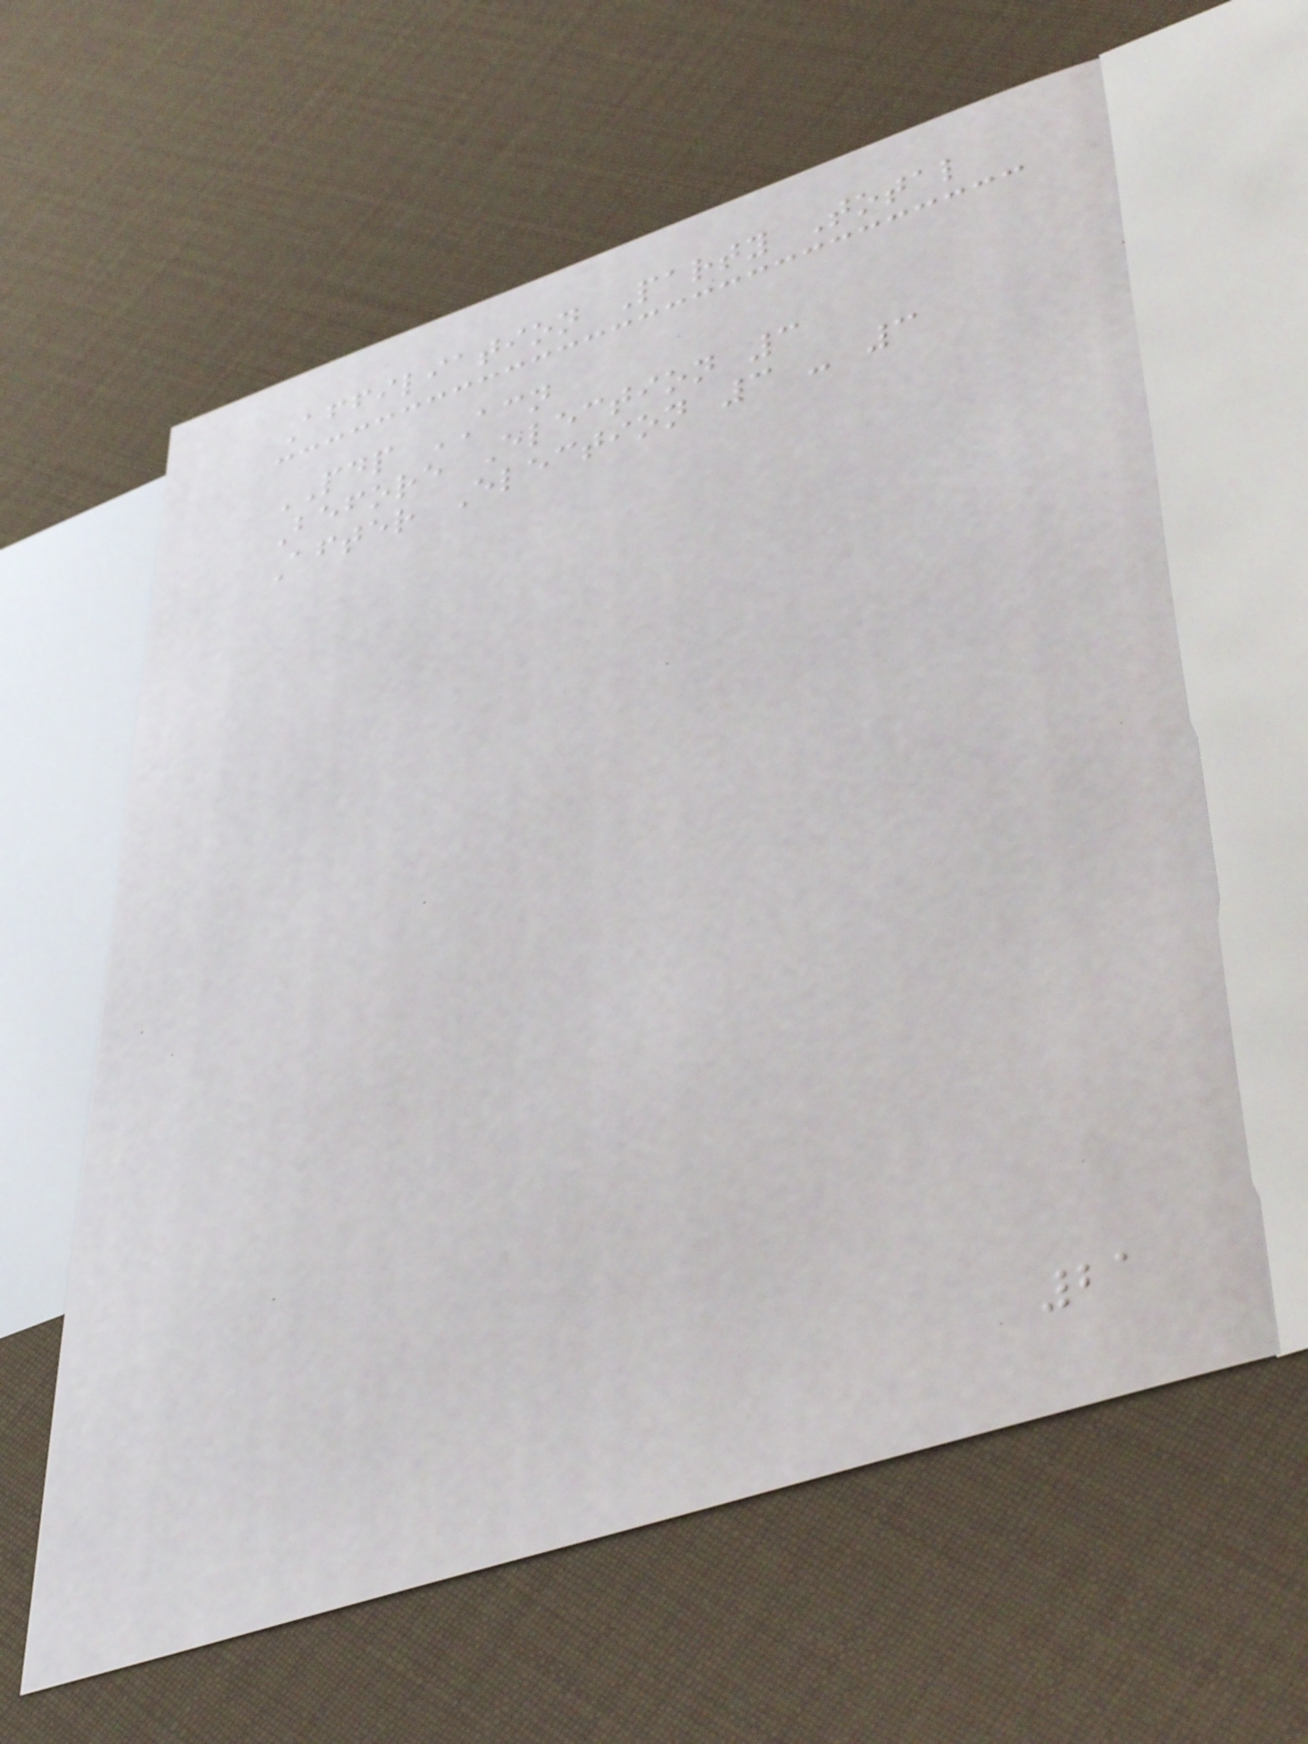Affiliation Party Total
PDP ACN
Before Election 3
After Election 3 - 3
21
